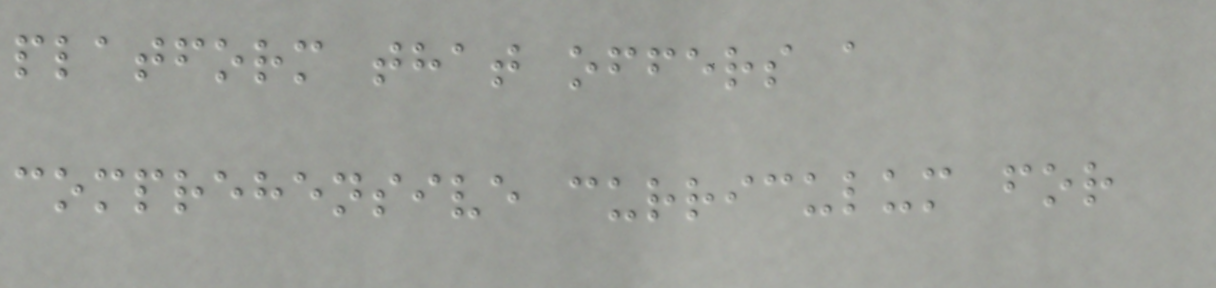platform that offers a
comprehensive curriculum for
